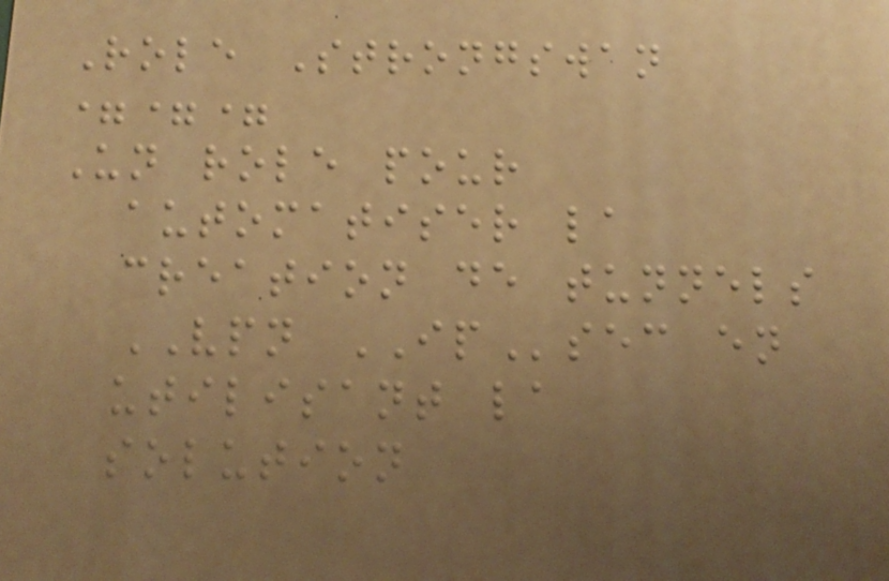Role Strongswan
===
Un role pour
automatiser la
creation de tunnels
VPN IPsec en
utilisant la
solution
